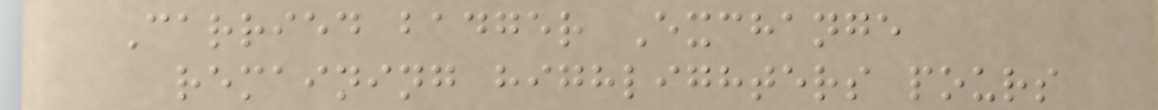Carried badger Exchange
remaining highlighters pours
